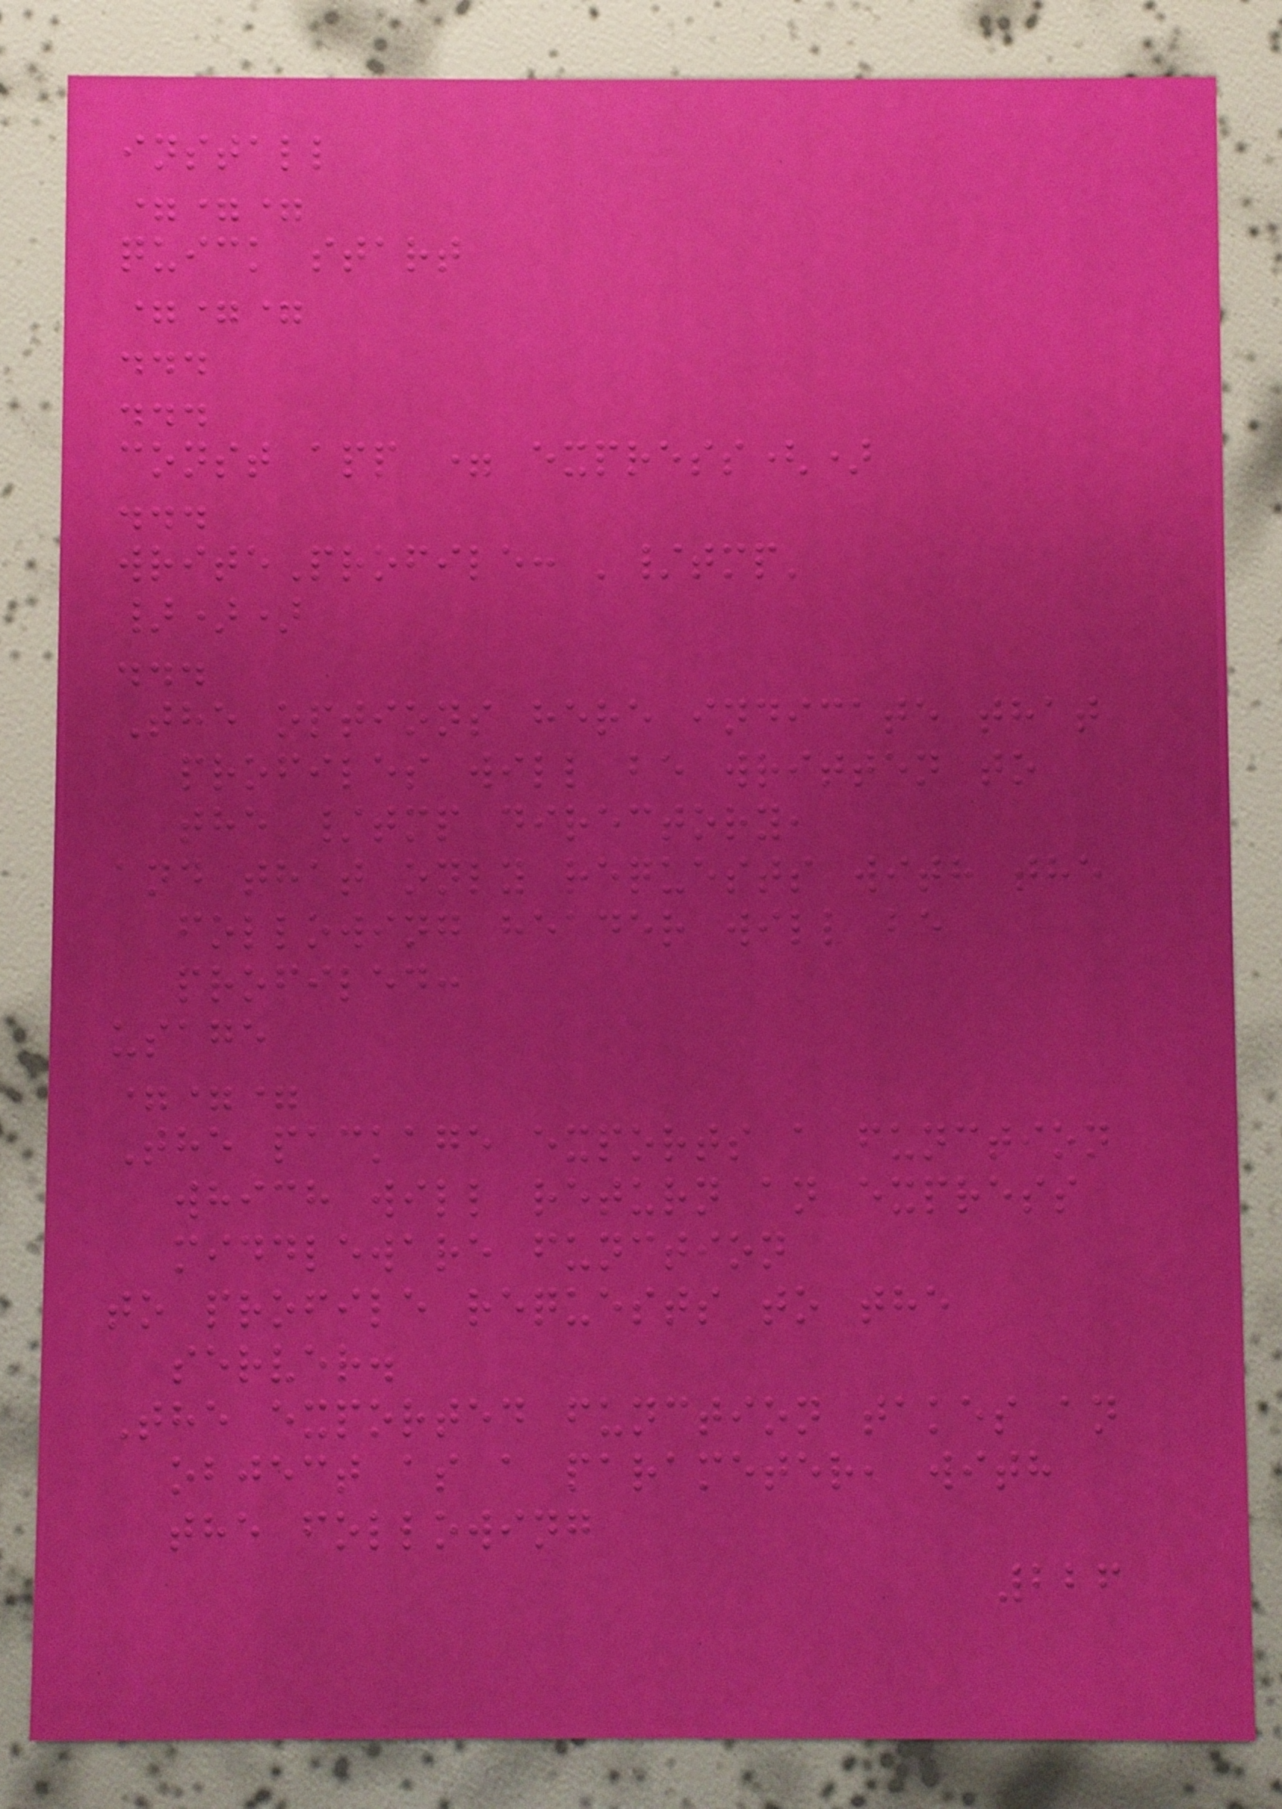install
===
quick start
===
...
...
const app = express()
...
writeProfile: '/tmp'
}))
...
The options here indicate that
profiles will be written to
the /tmp directory,
and that only requests with the
following header will be
profiled:
usage
===
The package exports a function
which will return an express
middleware function
to profile requests to the
server.
The exported function takes an
object as a parameter, with
the following
226
